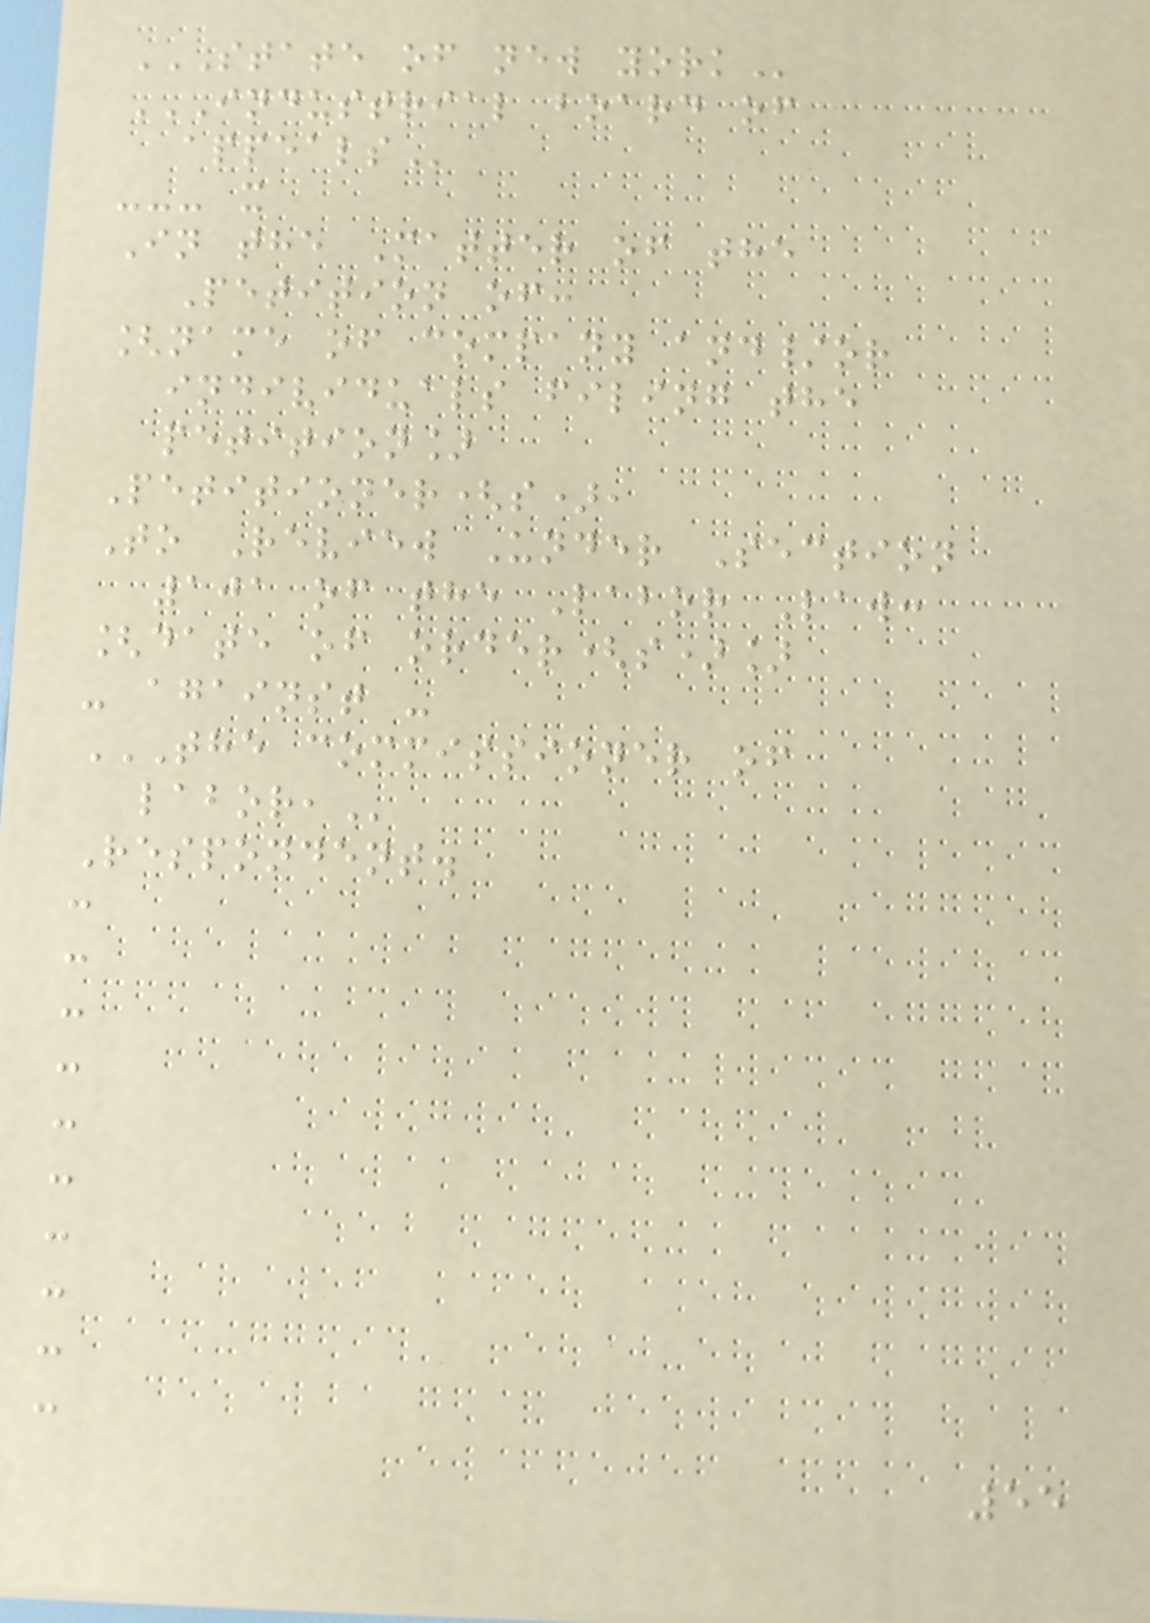STATE OF NEW YORK
INDUSTRIAL BOARD OF
APPEALS
--- x
In the Matter of the
Petition of:
[name of company and/or
individuals filing the
petition]
Petitioner(s),
To Review Under Section
101 of the Labor Law:
[date of order(s)]
- against -
THE COMMISSIONER OF
LABOR,
Respondent.
:
:
:
:
:
:
:
:
:
:
55
